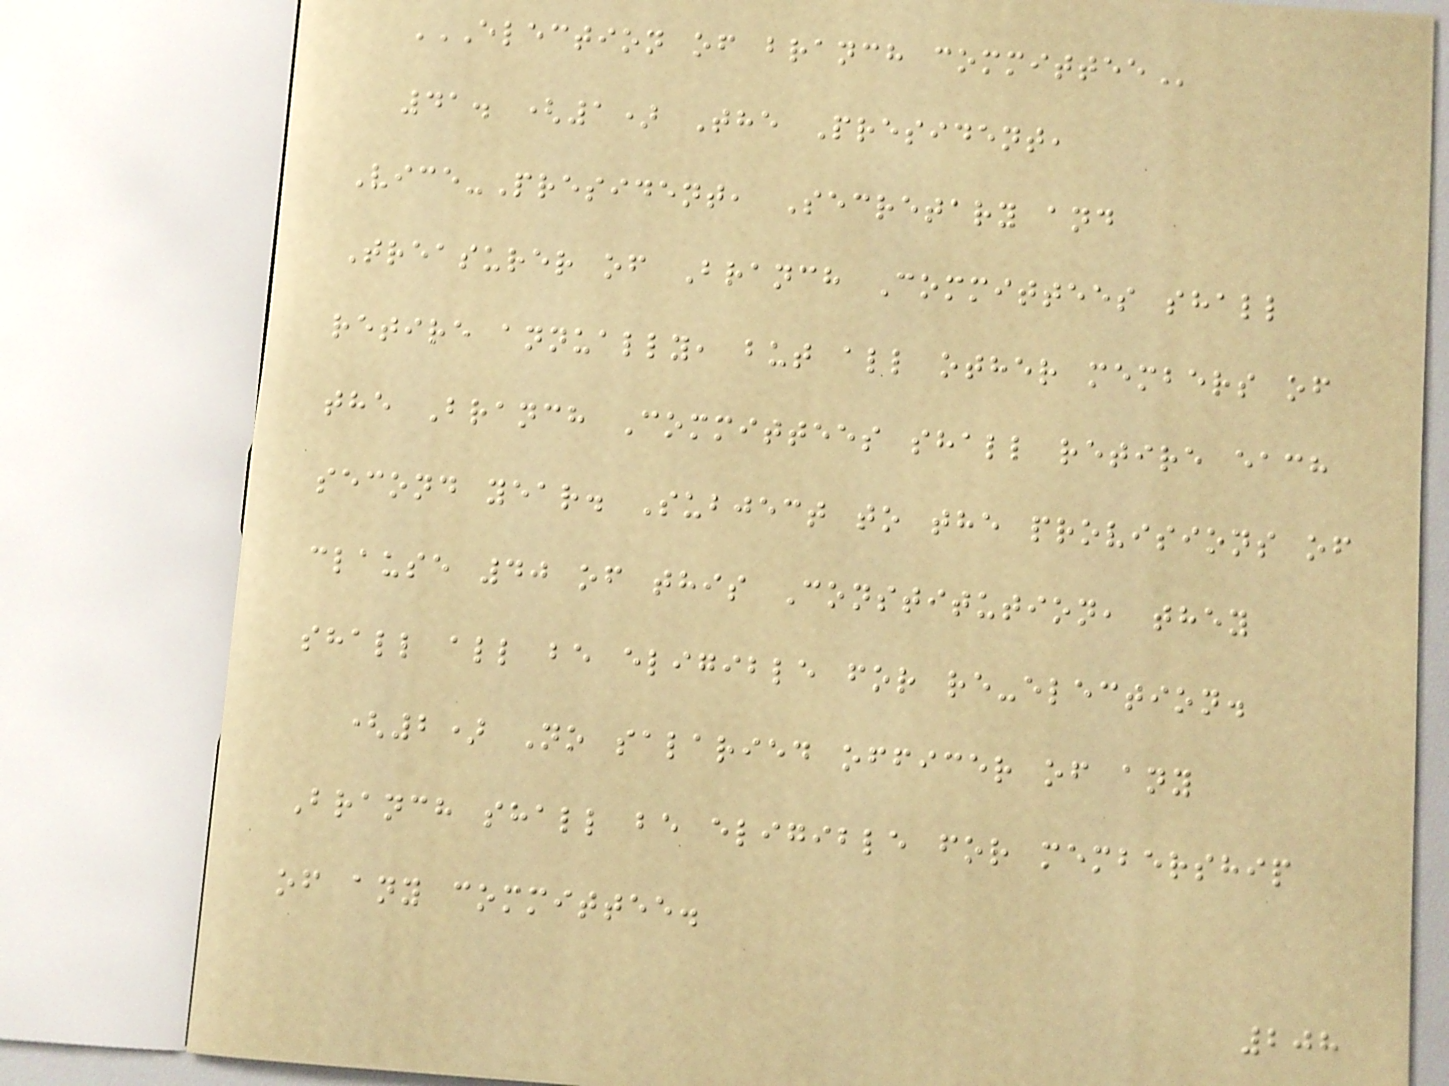ELECTION OF BRANCH COMMITTEE
41. (1) The President,
Vice-President, Secretary and
Treasurer of Branch Committees shall
retire annually, but all other members of
the Branch Committees shall retire each
second year. Subject to the provisions of
clause 40 of this Constitution, they
shall all be eligible for re-election.
(2) No salaried officer of any
Branch shall be eligible for membership
of any committee.
208
